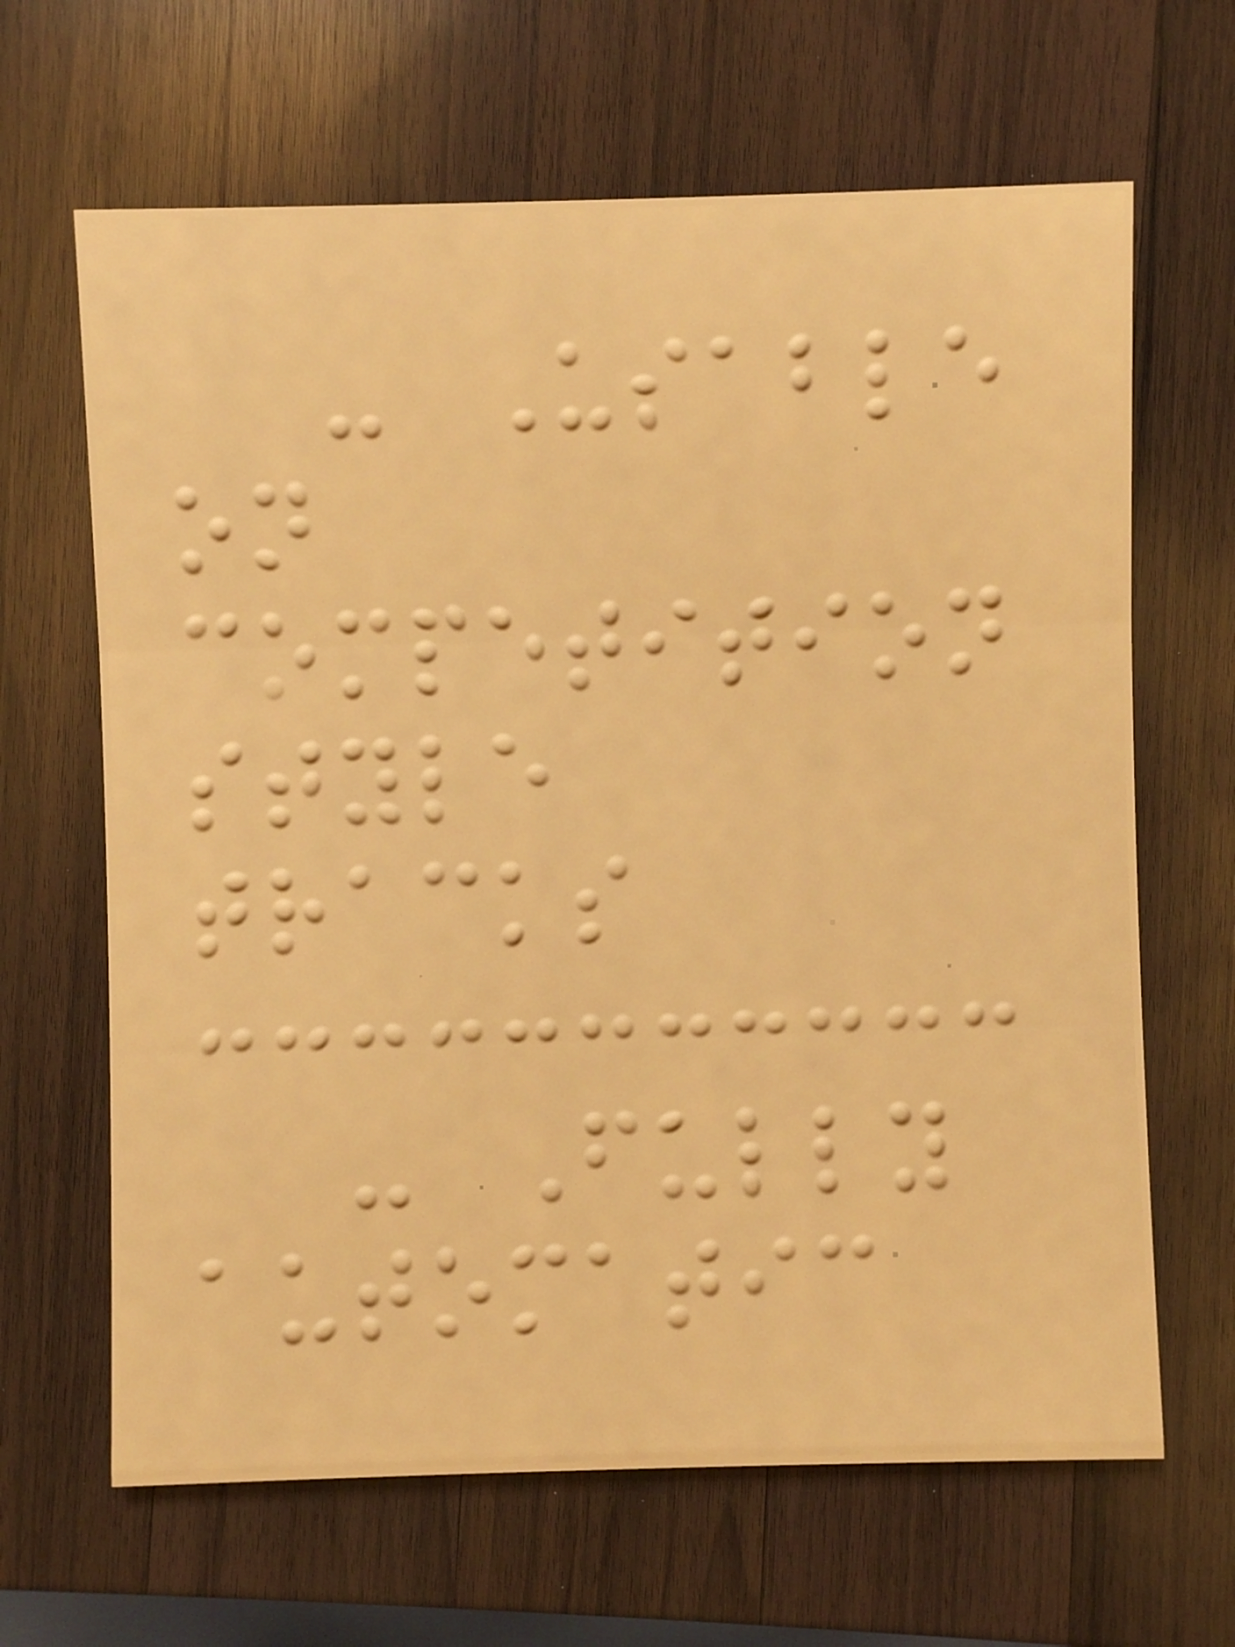- Usable
on
competition
style
tracks
- Fully
automatic
